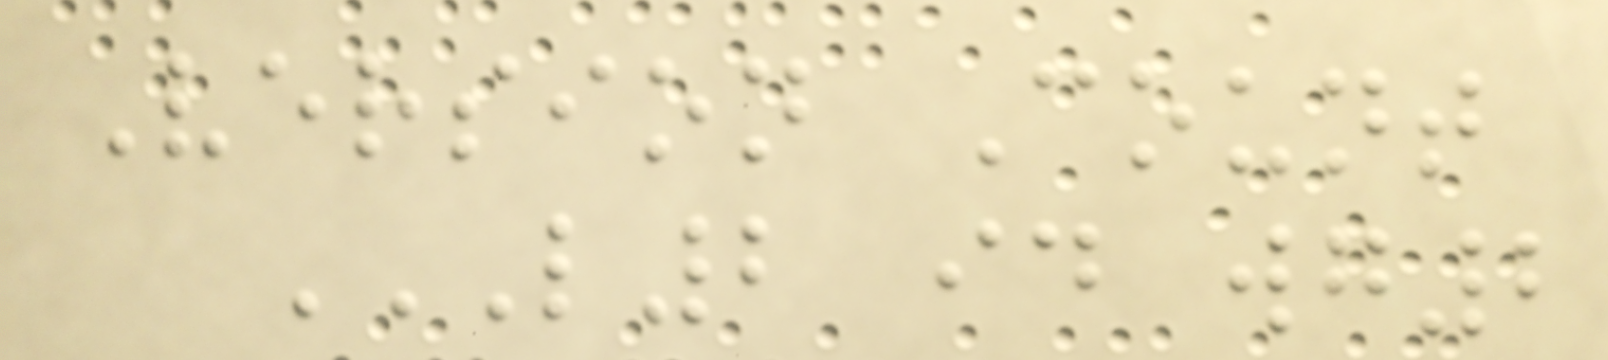Version Count
L2 ID WG2
